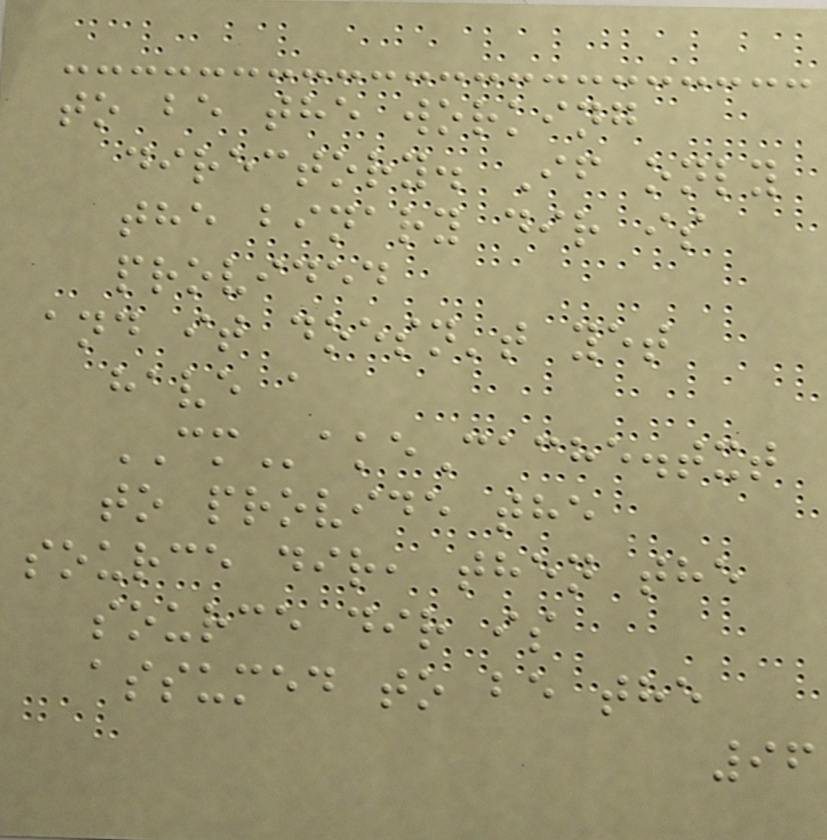to be the working
directory. If only
the binary dir is
provided
and it doesn't yet
have a
CMakeCache.txt
to provide the
source dir, then the
source dir is
assumed to be the
96
